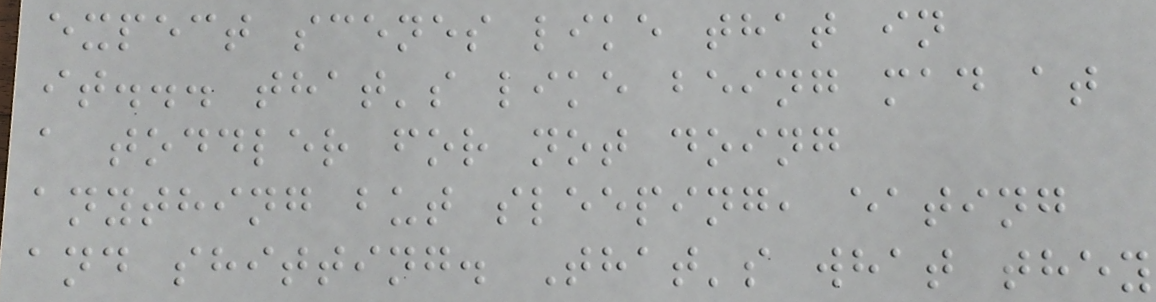expect scenes like that in
it... that's like being mad at
a toddler for not doing
anything but sleeping, eating
and shitting. That's what they
